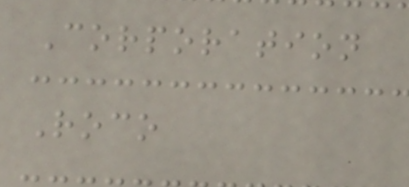Corporation
Roco
